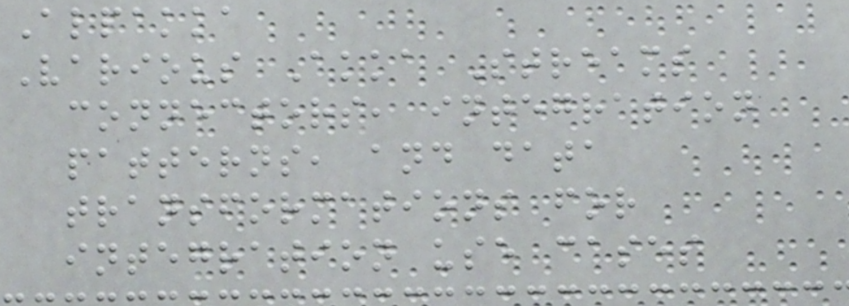Alpakka
Various Akka Streams
connectors, integration
patterns, and data
transformations for
integration use cases
